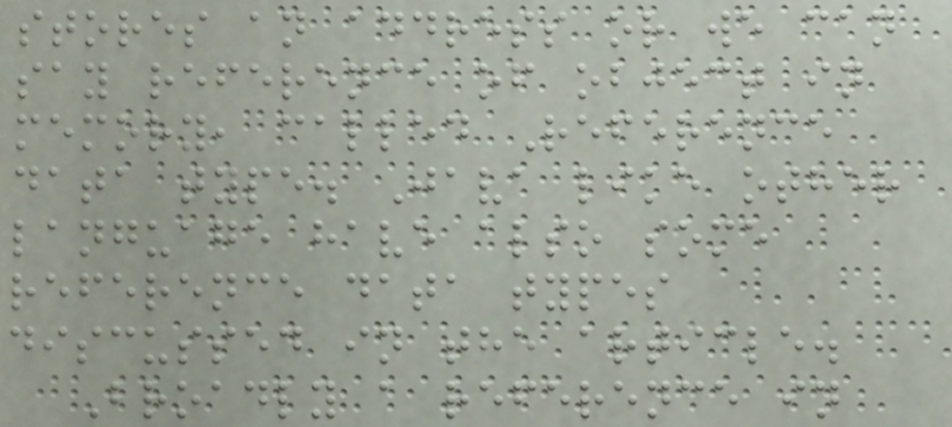stores an address or we can
say reference of object in
memory, called Reference
data type. Java like other
language have also some
reference data types
discussed in the article.
Broadly a reference in
